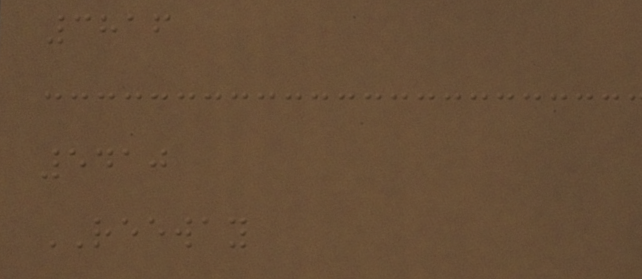3816
5410
REEWAY
